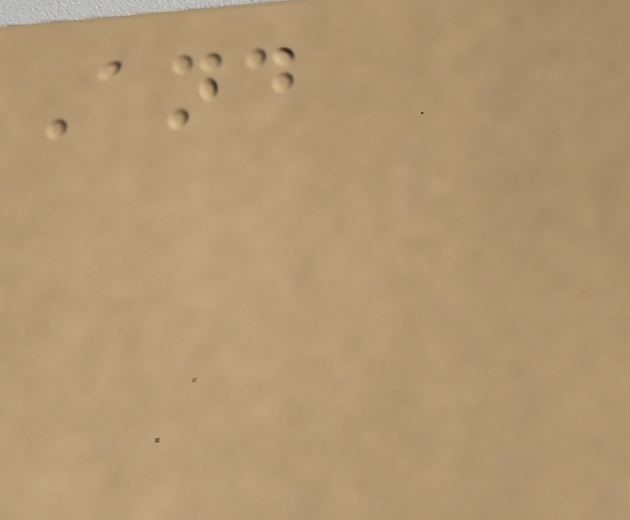And
